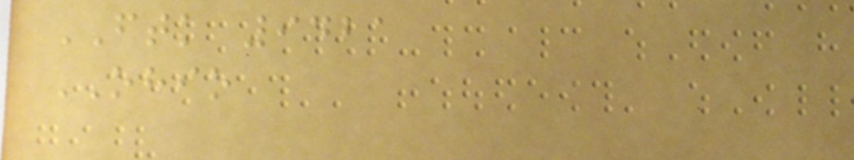FTK 9421
OHIO
